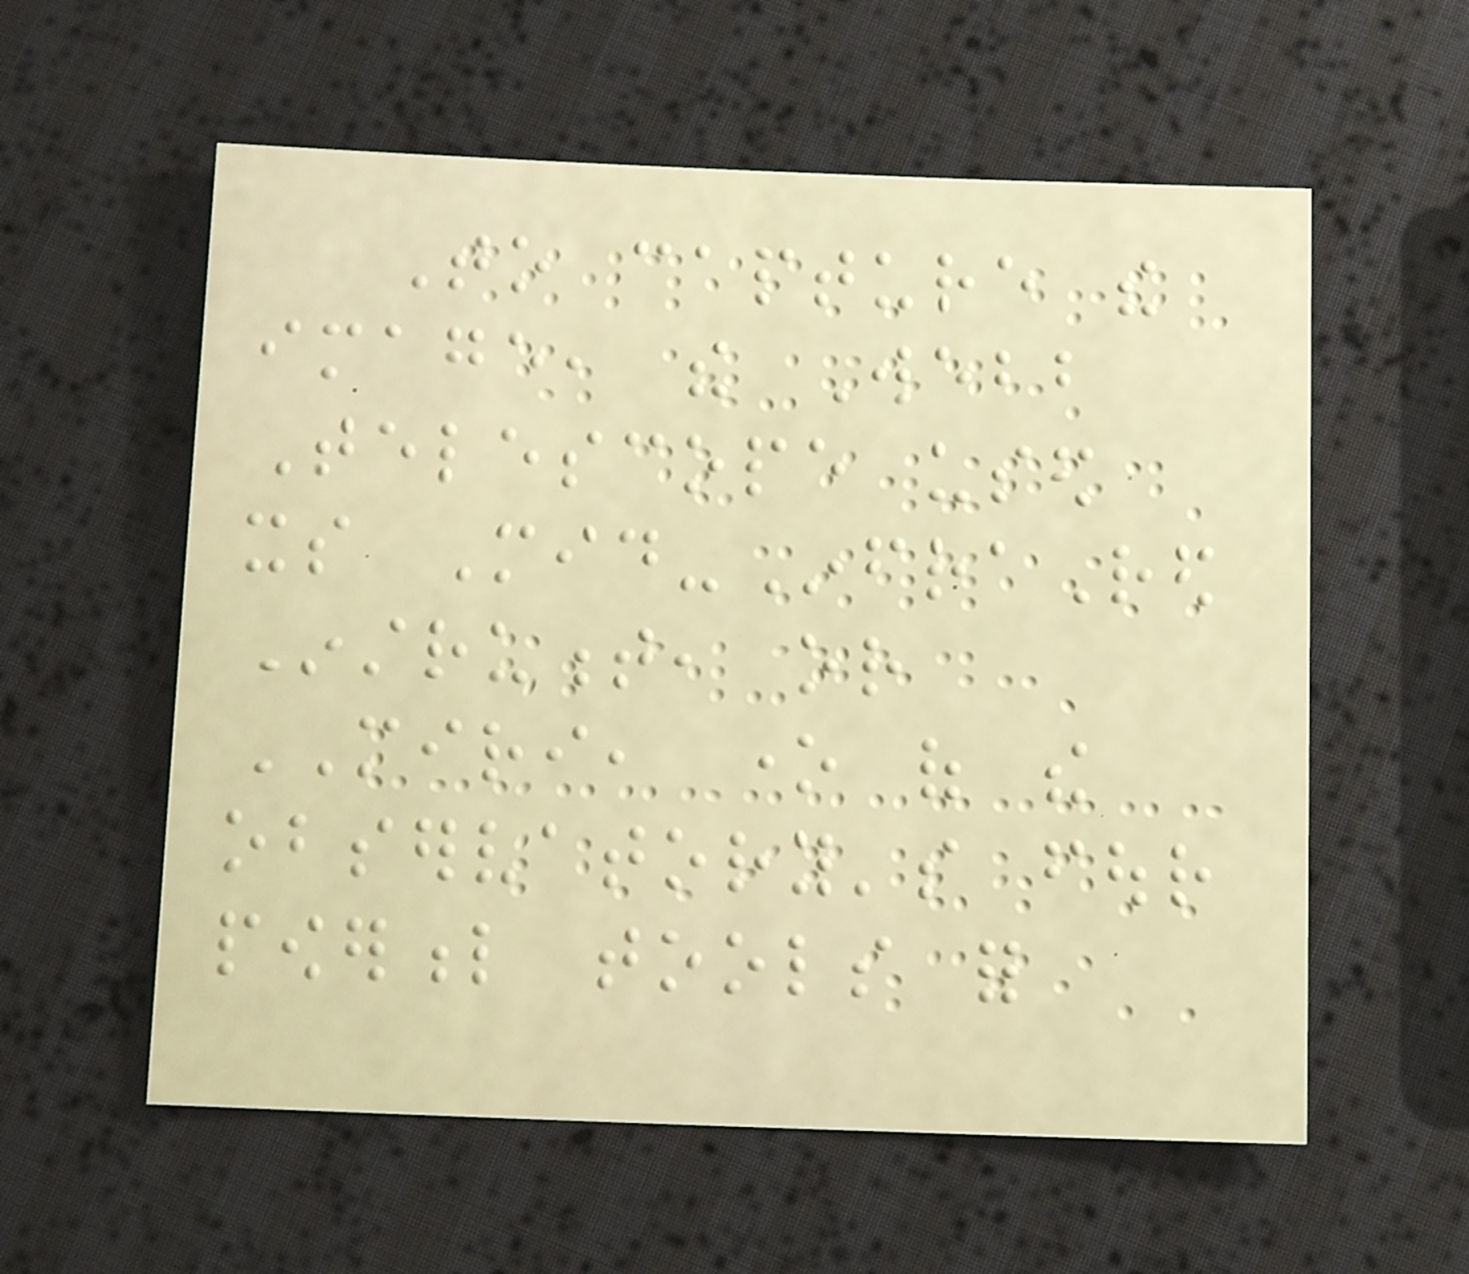To capture the
image, the Webb
Telescope used
its Mid-InfraRed
Instrument, or
MIRI, one of the
observatory's four
powerful tools for
